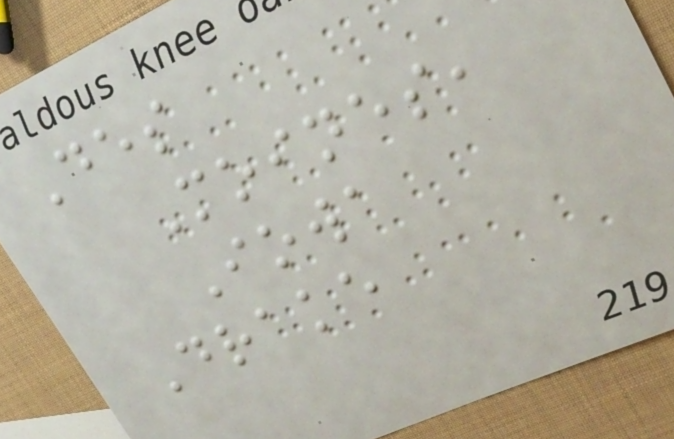Des
Moines,
Iowa
Drake
